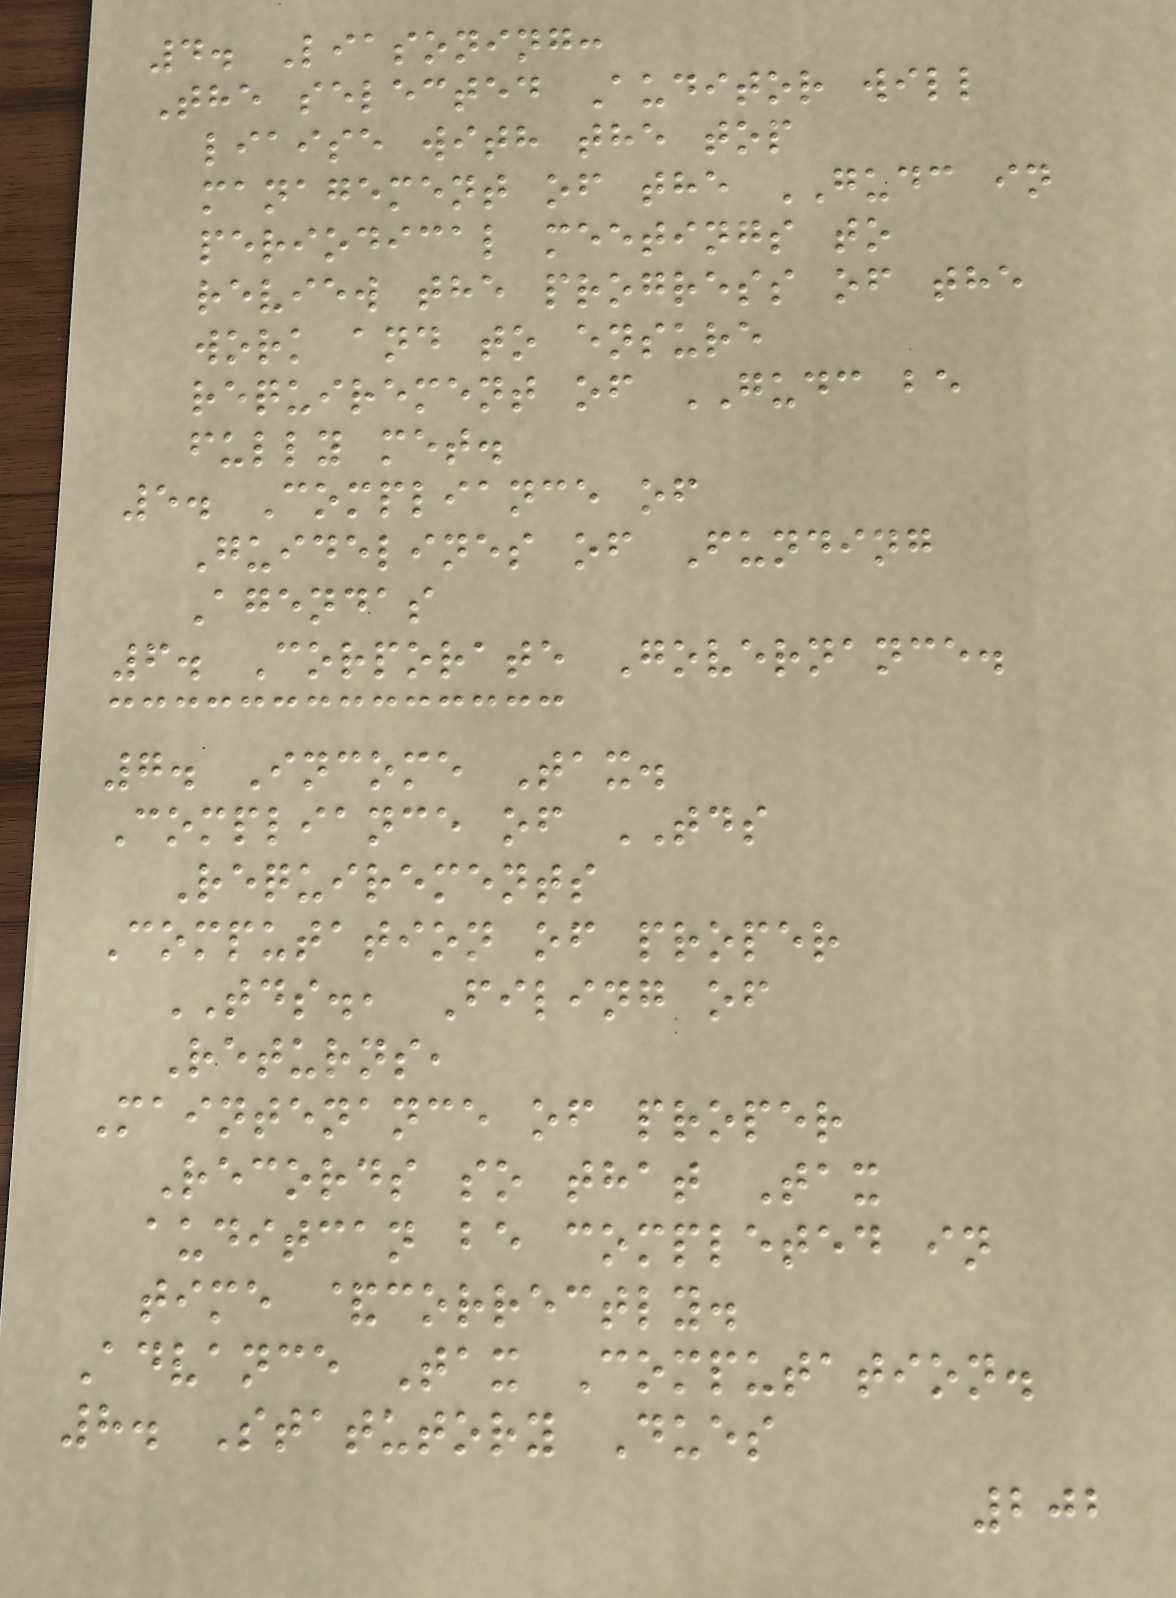4. Liasoning:
The selected Auditor will
liaise with the top
management of the GUDC in
periodical meetings to
review the progress of the
work and to ensure
requirement of GUDC be
fully met.
5. Compliance of
Guidelines of Funding
Agendas
6. Corporate Governance.
7. Income Tax.
Compliance of TDS
Requirements
Computation of proper
TDS., Filing of
Returns,
Maintenance of proper
Records so that Tax
auditcan be completed in
time &correctly.
Advance Tax Computation.
8. Statutory Dues
202
